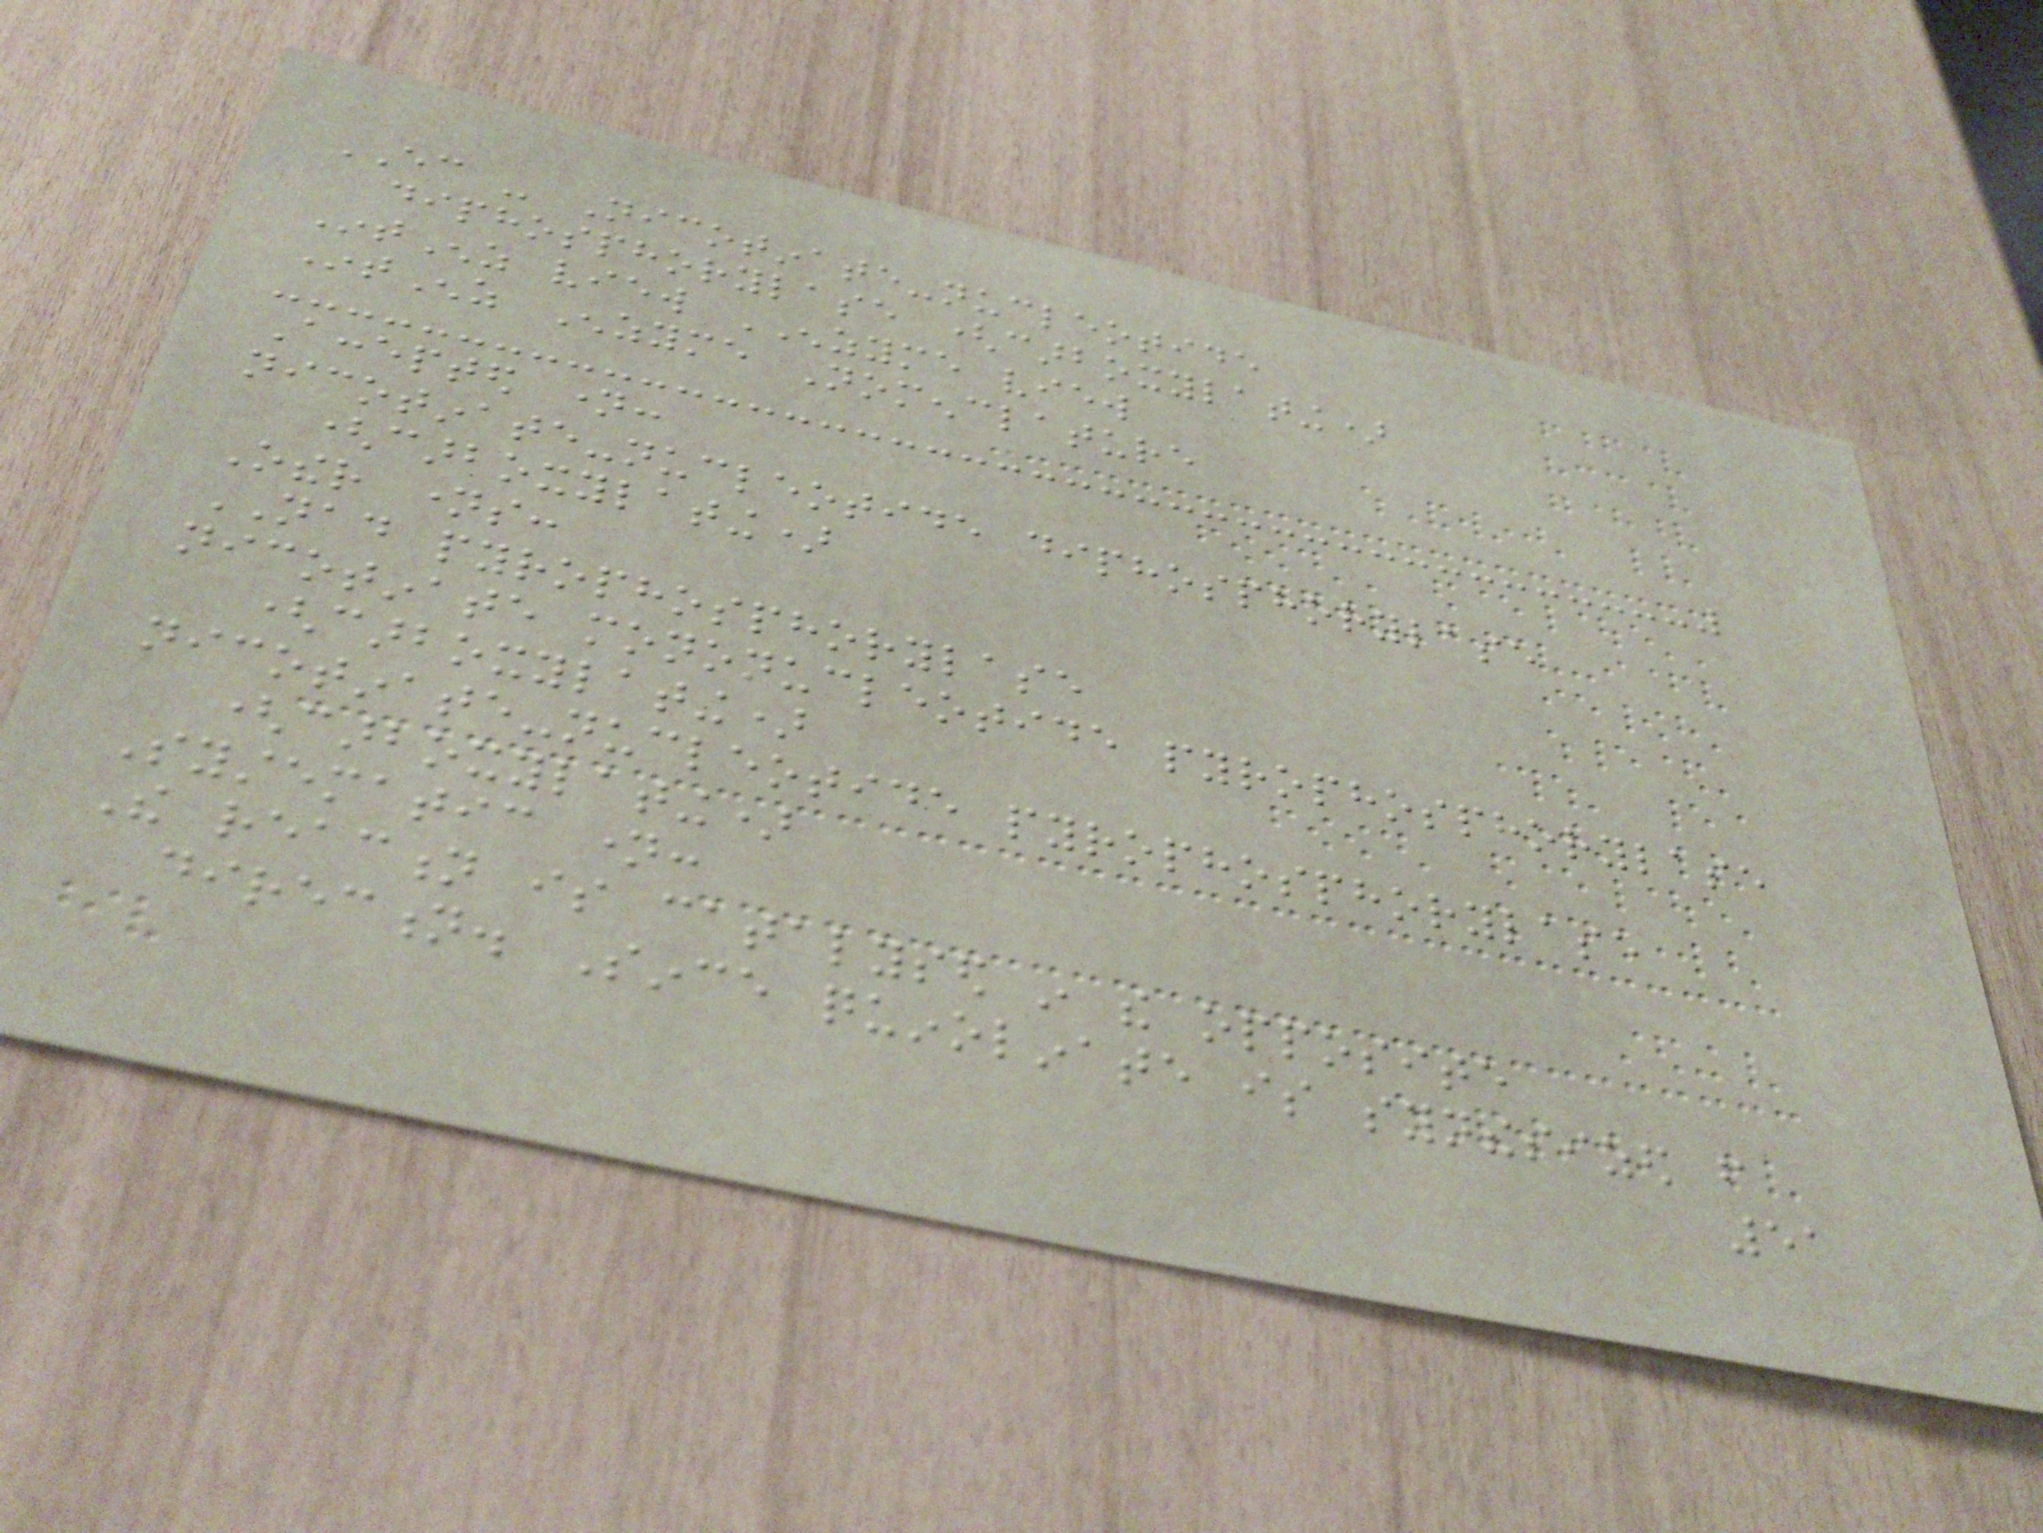EC - Nicotinate-nucleotide
diphosphorylase (carboxylating)
IntEnz view ENZYME view
IntEnz Enzyme Nomenclature
Accepted name:
nicotinate-nucleotide diphosphorylase
(carboxylating)
Other names:
NAD pyrophosphorylase
nicotinate mononucleotide pyrophosphorylase
(carboxylating)
nicotinate-nucleotide pyrophosphorylase
(carboxylating)
Systematic name:
The reaction is catalysed in the opposite
direction. Since quinolinate is synthesized from
51
